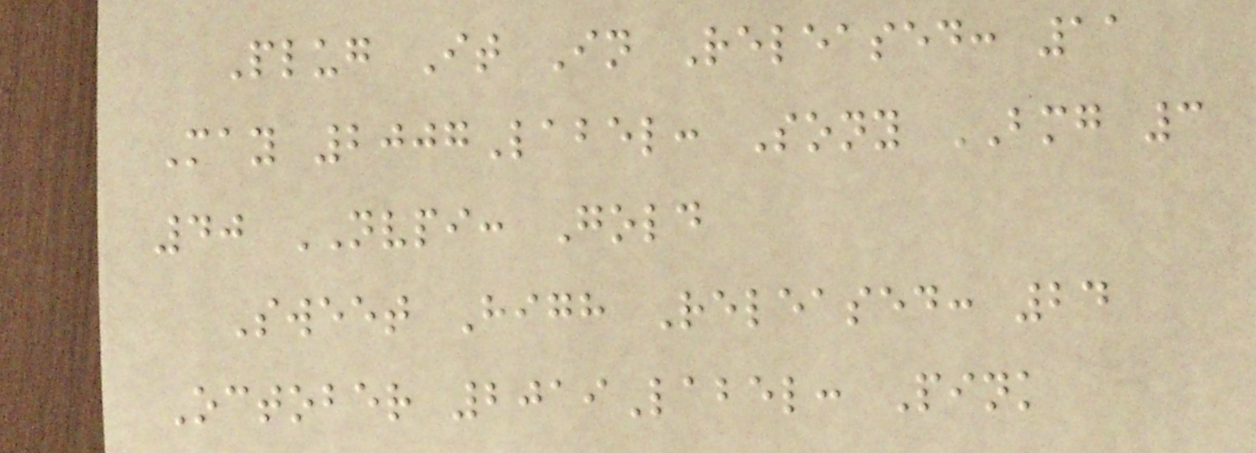Plug It In Released: 11
May 2007Label: Sony BMG 3
40 NVPI: Gold
Sweet High Released: 24
October 2019Label: Pink
